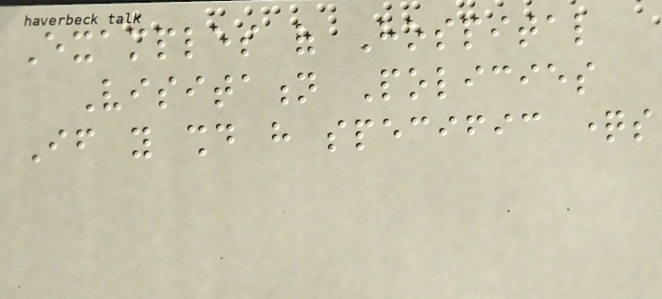Examples of Hospital
Visitation Policies
If you should have specific questions
